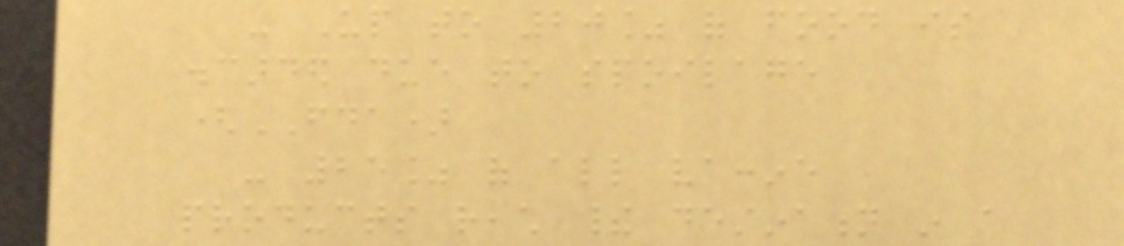- Up to 20% of food is
discarded due to spoilage
(FDA)
- 25% of all vaccine
products reach their destination in a
